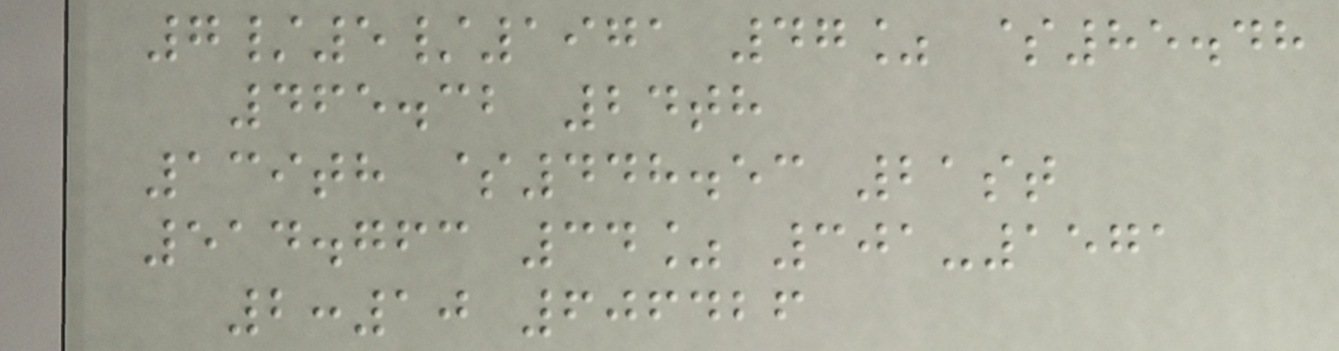7/5/1971 47% $85.48
465.32 24th
139th $448.53 21st
514.763 34% 301-1571
2:10 606426
